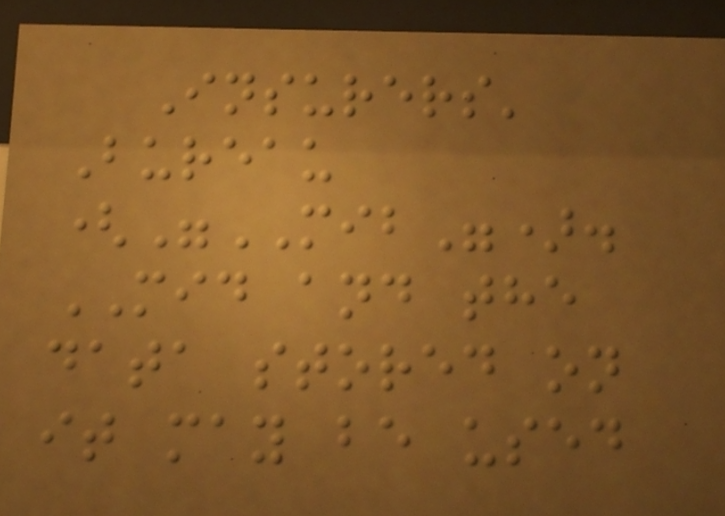Insurers'
Bureau
("MIB").
MID and the
data stored on
it may be used
